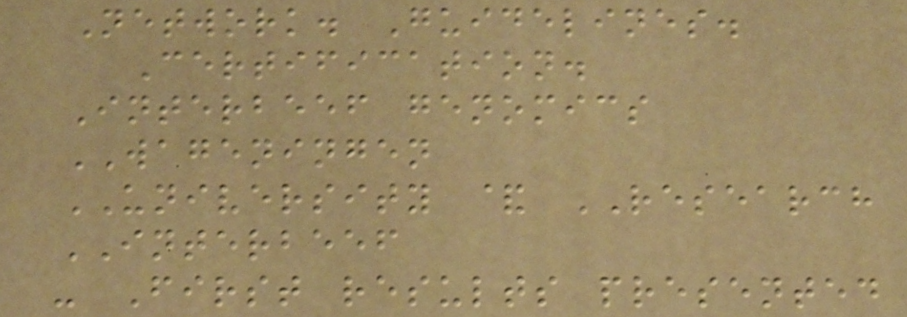Network. Guidelines.
Certification.
Interbeef genomics
WAGENINGEN
UNIVERSITY & RESEARCH
INTERBEEF
- First results presented
